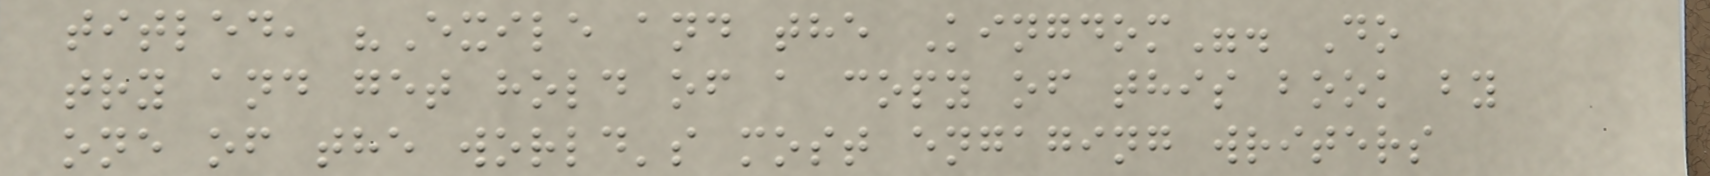titled, "Exile and the Kingdom". Do
try and get hold of a copy of this book by
one of the world's most engaging writers
